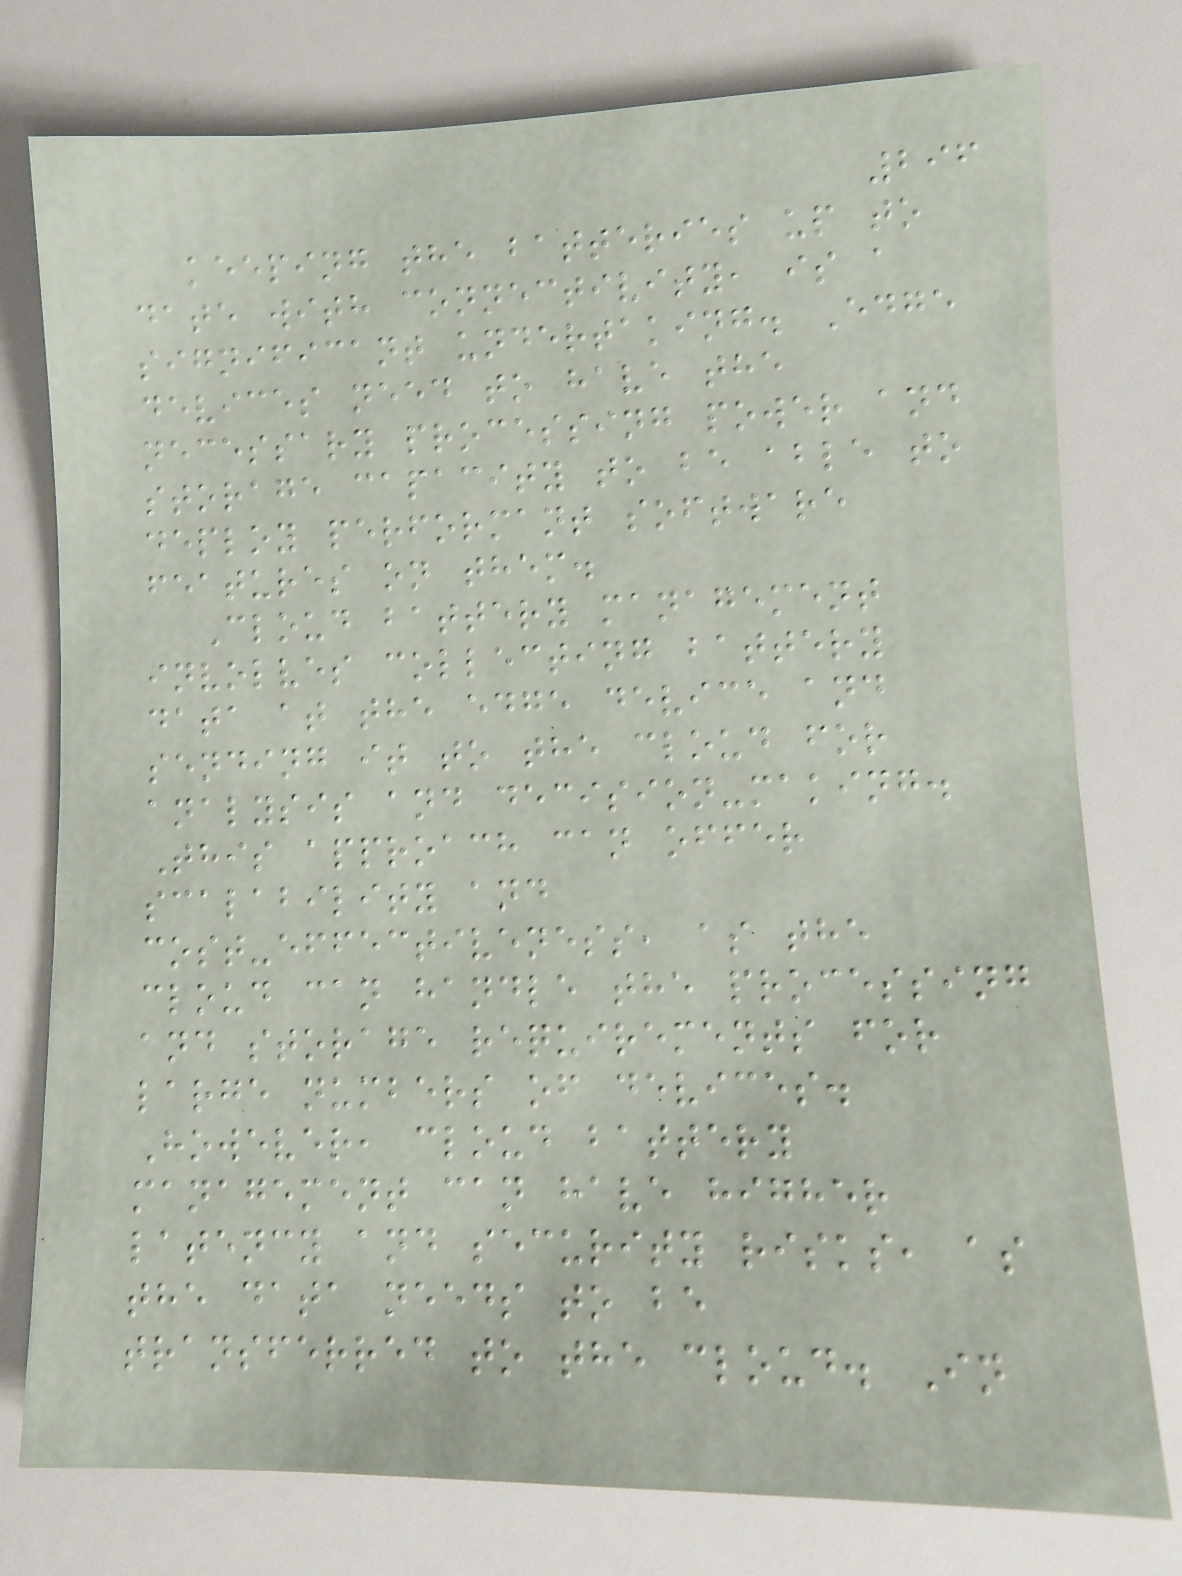296
keeping the batteries up to
date with connectivity, is a
significant undertaking. Edge
devices need to have the
necessary processing power and
storage capacity to be able to
deploy performant software
features on them.
Cloud battery management
involves collecting battery
data at the edge device and
sending it to the cloud for
analysis and decision-making.
This approach can offer
scalability and
cost-effectiveness, as the
cloud can handle the processing
and storage requirements for
large numbers of devices.
However, cloud battery
management can have higher
latency and security risks, as
the data needs to be
transferred to the cloud. In
